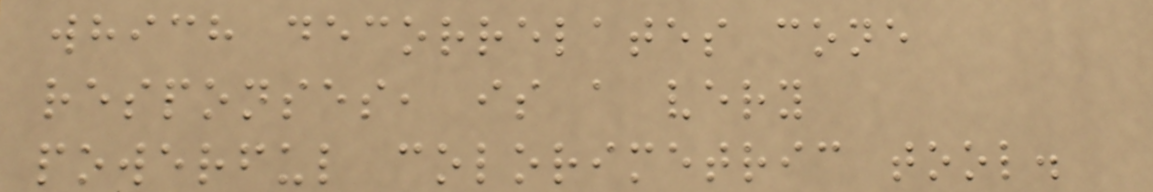which decorrelates cone
responses, is a very
powerful colorimetric tool.
